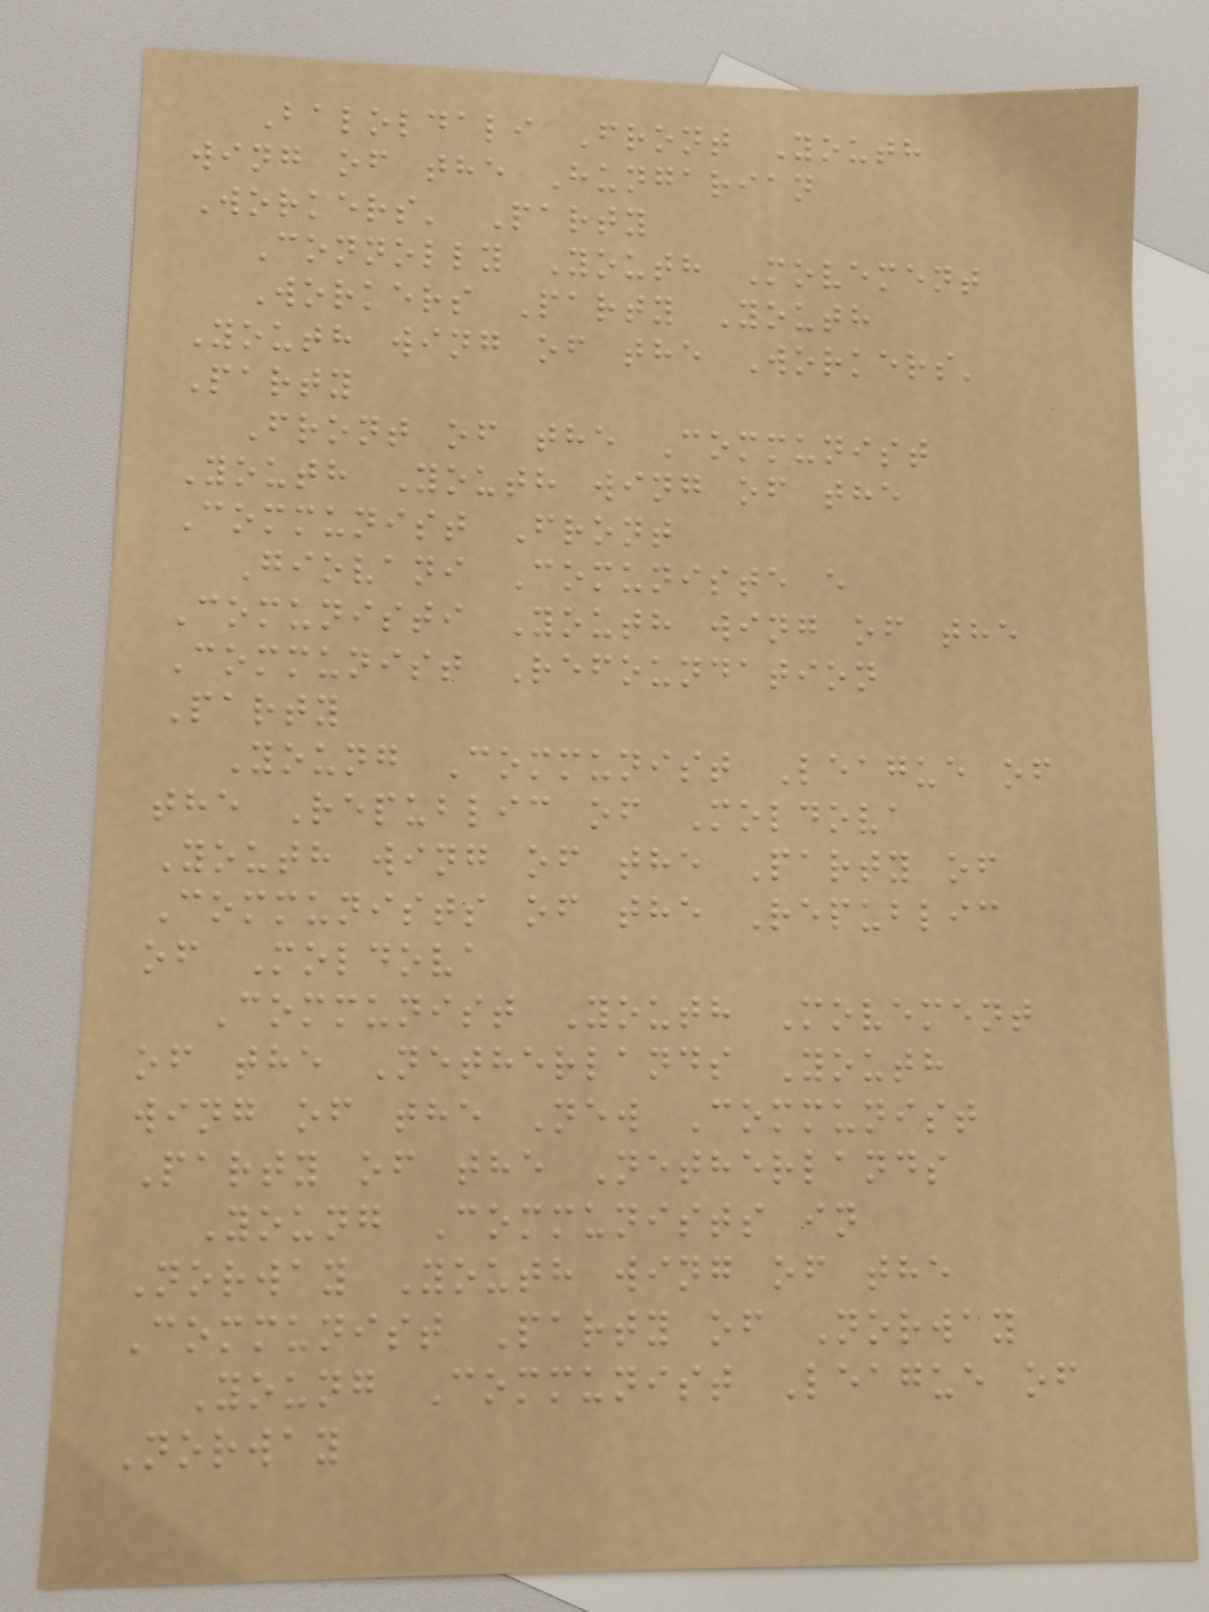Baloldali Front Youth
wing of the Hungarian
Workers' Party
Connolly Youth Movement
Workers Party Youth
Youth wing of the Workers'
Party
Front of the Communist
Youth Youth wing of the
Communist Front
Giovani Comuniste e
Comunisti Youth wing of the
Communist Refoundation
Party
Young Communist League of
the Republic of Moldova
Youth wing of the Party of
Communists of the Republic
of Moldova
Communist Youth Movement
of the Netherlands Youth
wing of the New Communist
Party of the Netherlands
Young Communists in
Norway Youth wing of the
Communist Party of Norway
Young Communist League of
Norway
